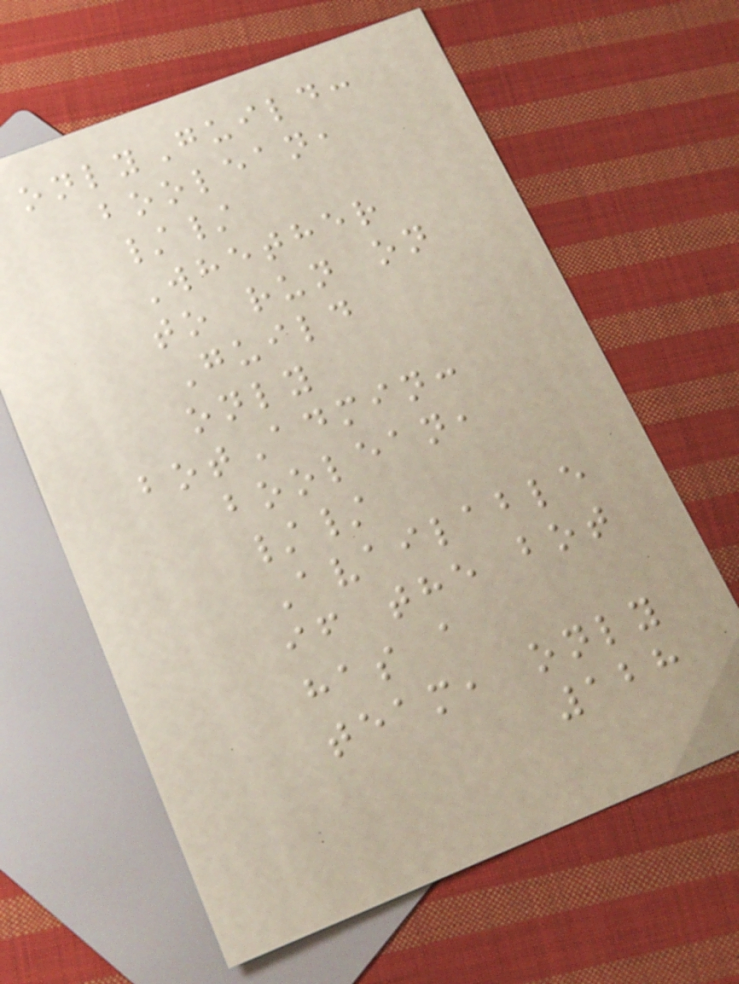onlyGuild:
boolean,
//
Whether
to run on
Guild
only
botAdmin:
boolean,
//
Available
if the bot
has a
team, only
128
